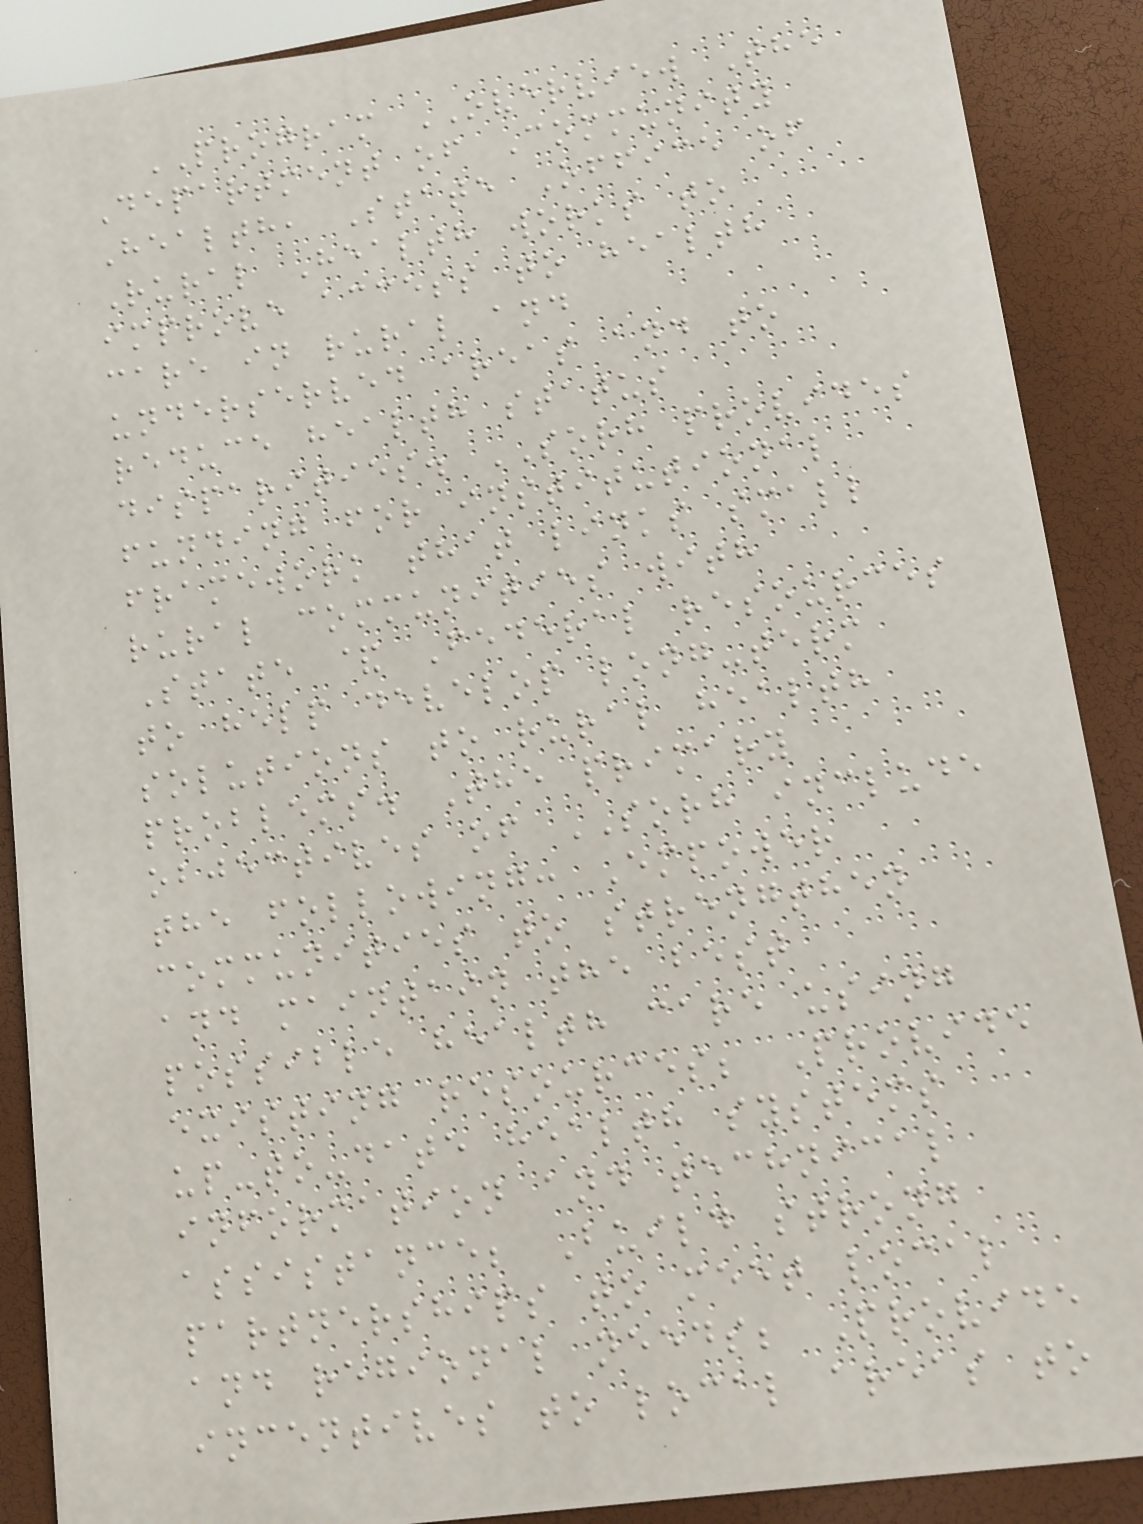PROGRAM OVERVIEW The
Department of Community
Health, State Office of
Rural Health works to
improve access to health
care in rural and
underserved areas and to
reduce health status
disparities. SORH provides
funding for institutional
framework that links small
rural communities with
State & Federal resources
to help develop long-term
solutions to rural health
problems. The primary
objectives of SORH include
the following: Empower
communities to strengthen
and maintain the best
possible health care using
existing resources; Provide
up-to-date health systems
information and technical
assistance; Build strong
partnerships to meet local
and regional needs; Provide
incentives to local areas to
